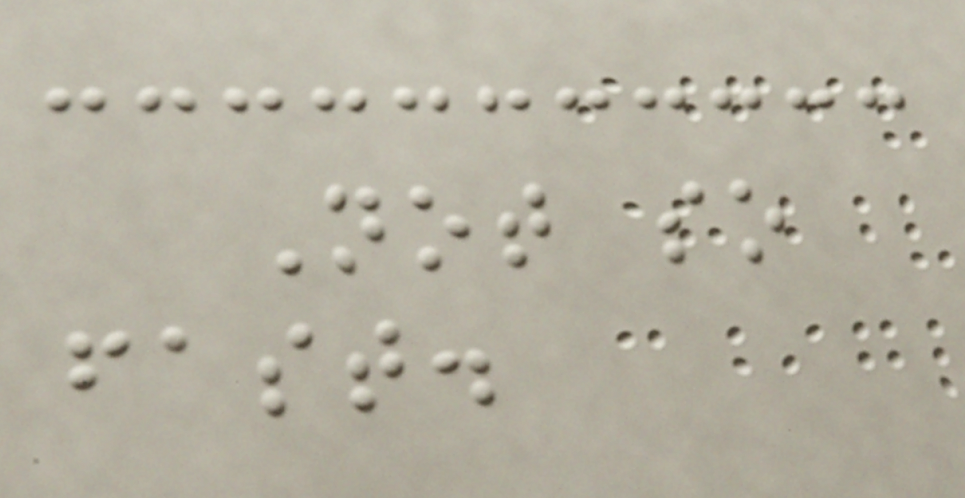Not so
fast.
